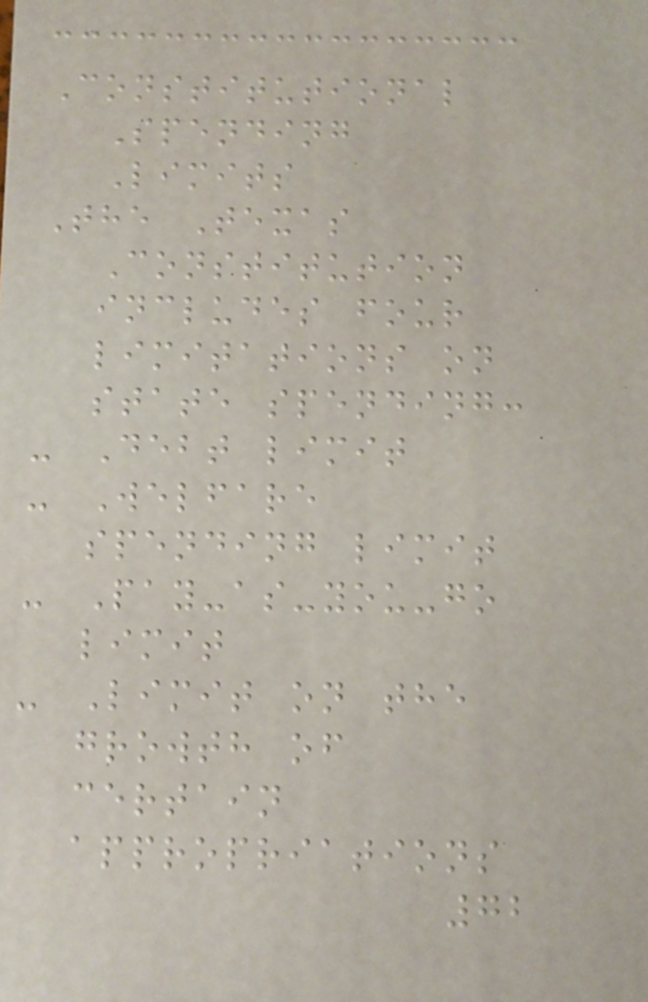Constitutional
Spending
Limits
The Texas
Constitution
includes four
limitations on
state spending:
- Debt limit
- Welfare
spending limit
- Pay-as-you-go
limit
- Limit on the
growth of
certain
appropriations
72
